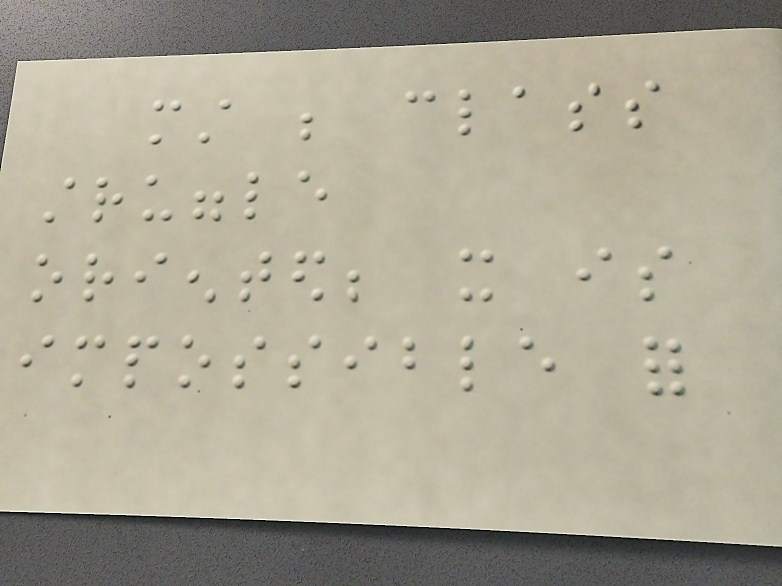must be class
struggle
oriented; it is
impossible for
